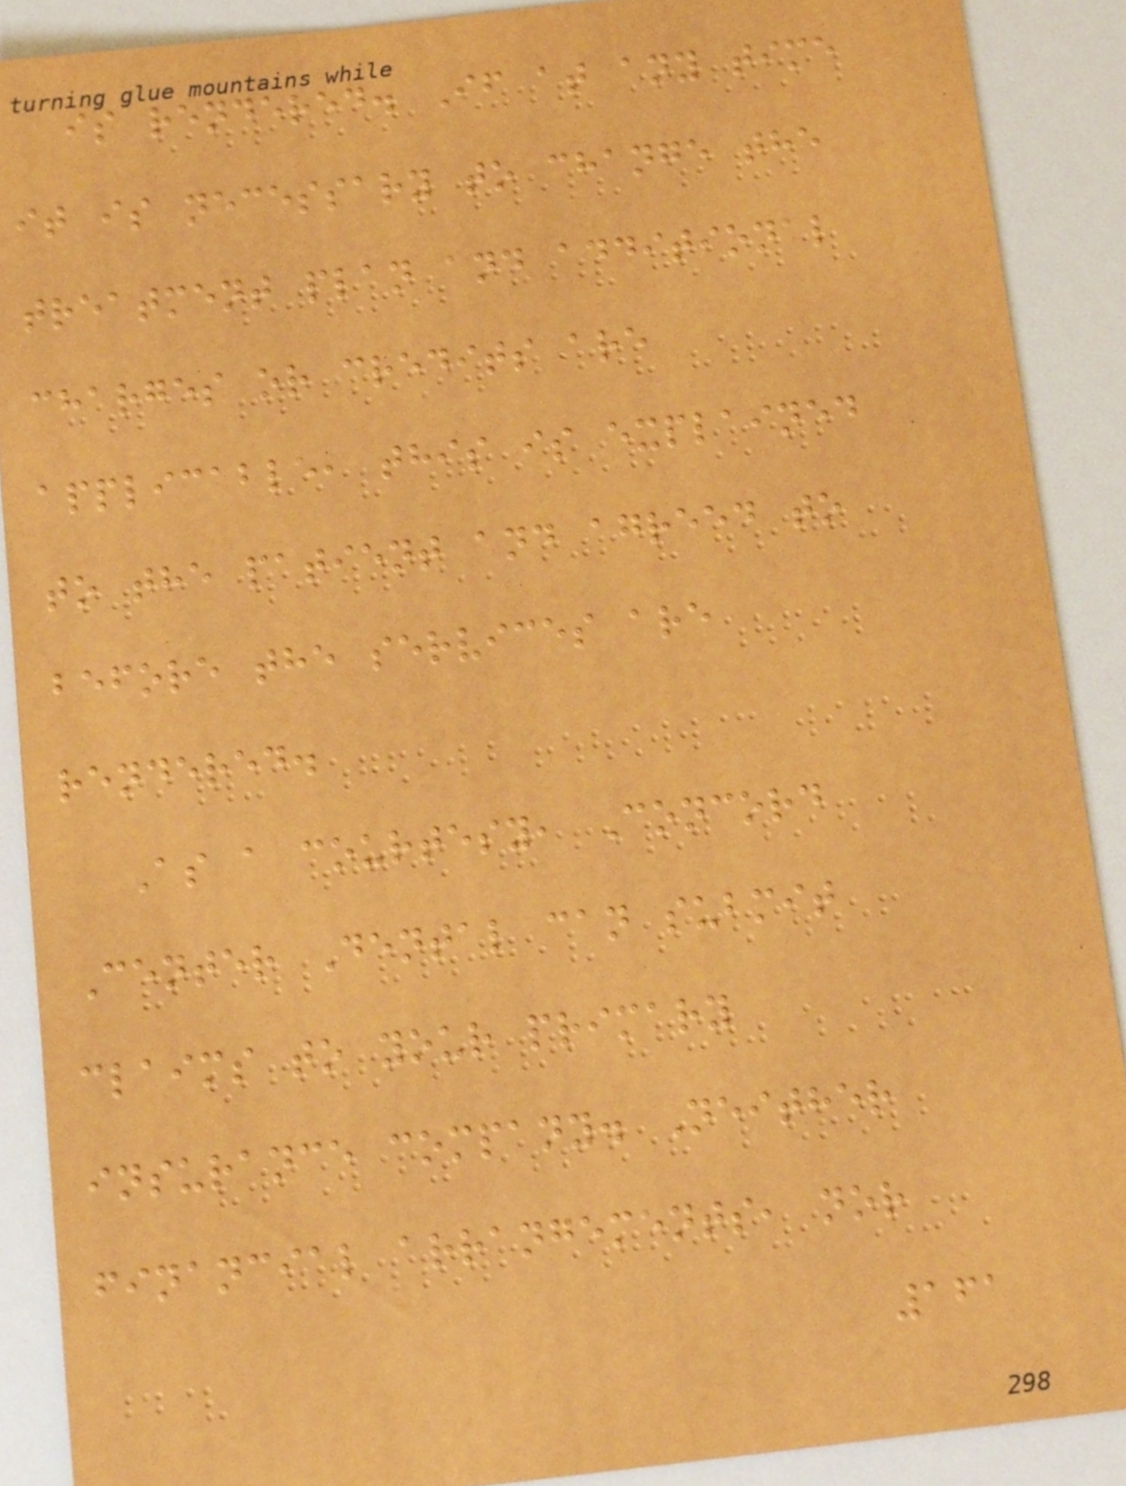is rendered. If at any time
it is necessary to change the
treatment plan and additional
charges or credits are
applicable, this is explained
to the patient and agreed to
before the services are
rendered.
As a courtesy, Concord
Center Dental can submit
claims to your primary
insurance company. Neither
financial arrangements, nor
161
